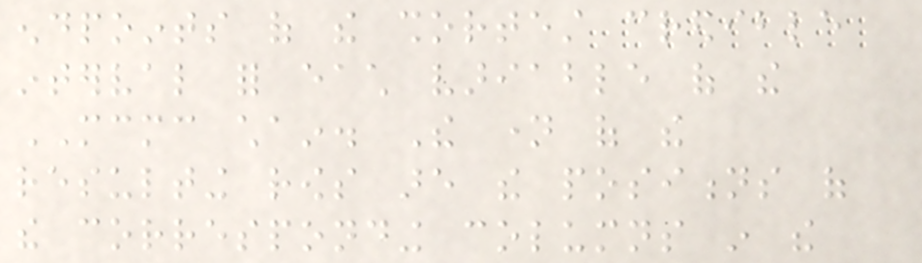endpoints of the shortest credible
interval for each variable of the
MCMC chain. The name of the
resulting rows are the positions of
the corresponding columns in the
